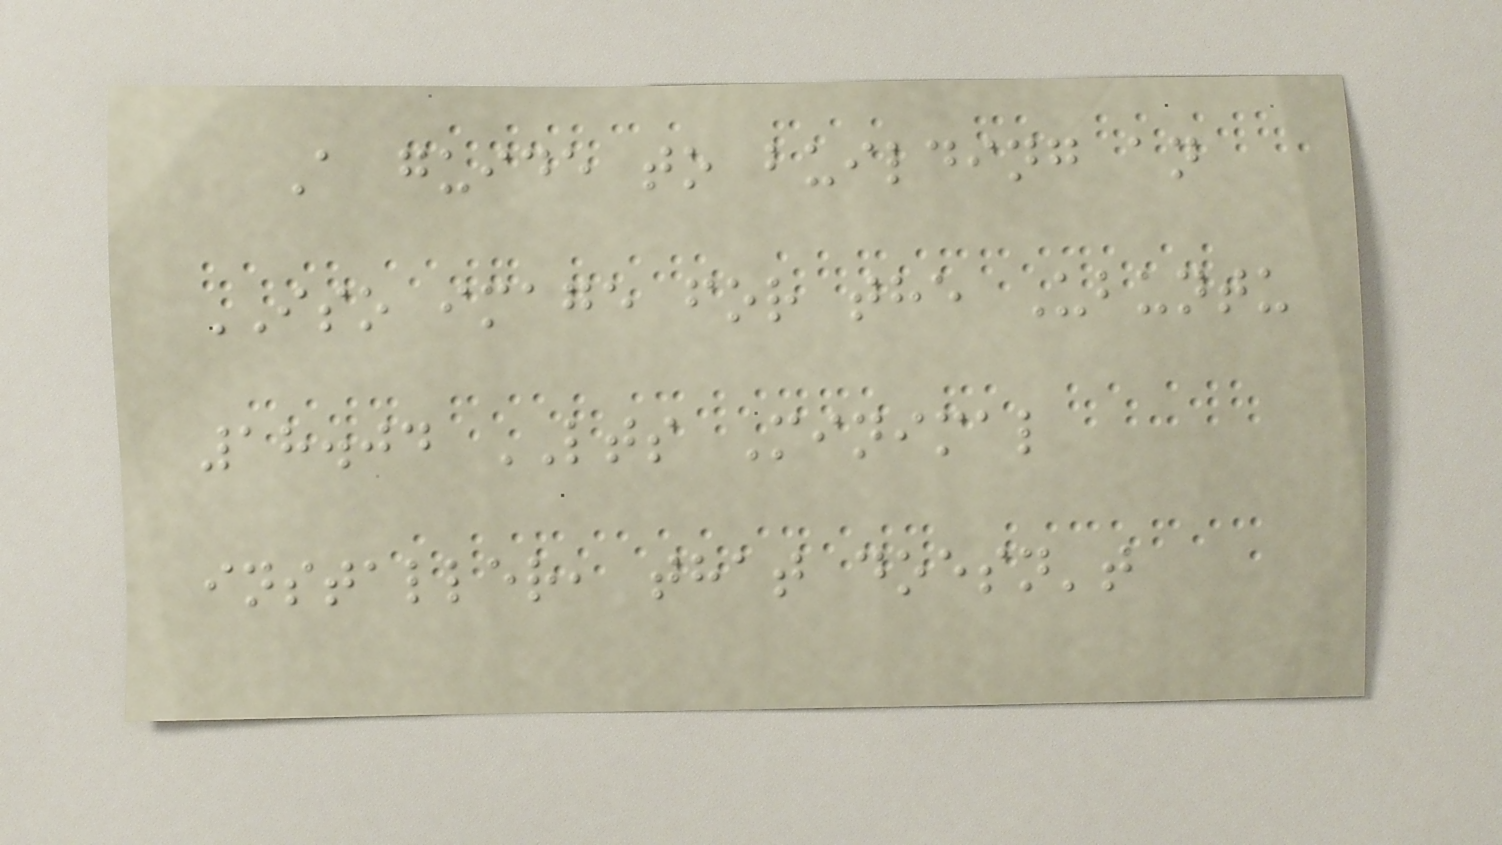A guide to building an
ISO image for the Ubuntu
18.04 LTS Minimal
installer, that doesn't
